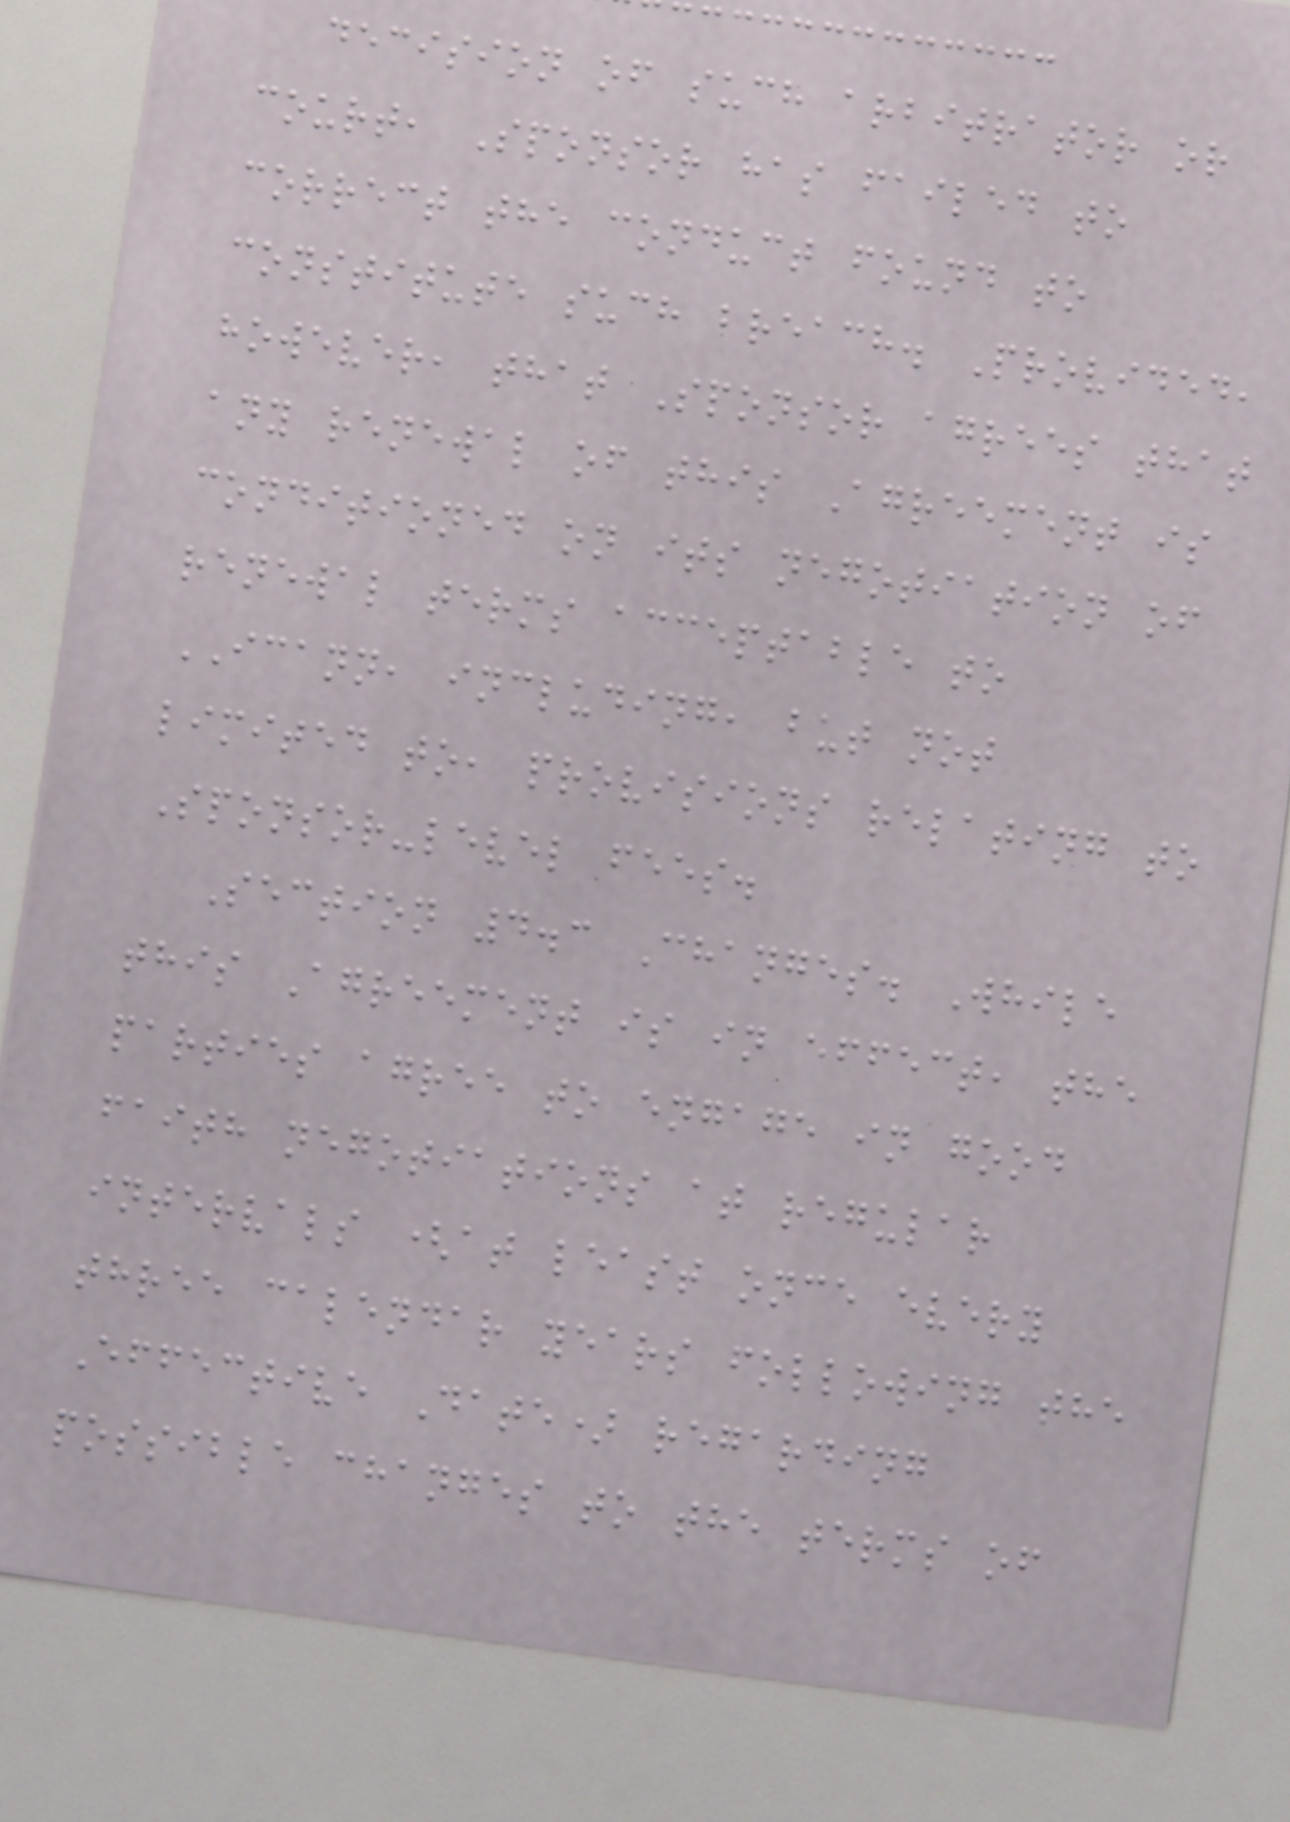decision of such arbitrator or
court, Sponsor has failed to
correct the conduct found to
constitute such breach. Provided,
however, that Sponsor agrees that
any renewal of this Agreement is
conditioned on its negotiation of
renewal terms acceptable to
ICANN, including, but not
limited to, provisions relating to
Sponsor-level fees.
Section 4.3 Changes. While
this Agreement is in effect, the
parties agree to engage in good
faith negotiations at regular
intervals (at least once every
three calendar years following the
Effective Date) regarding
possible changes to the terms of
